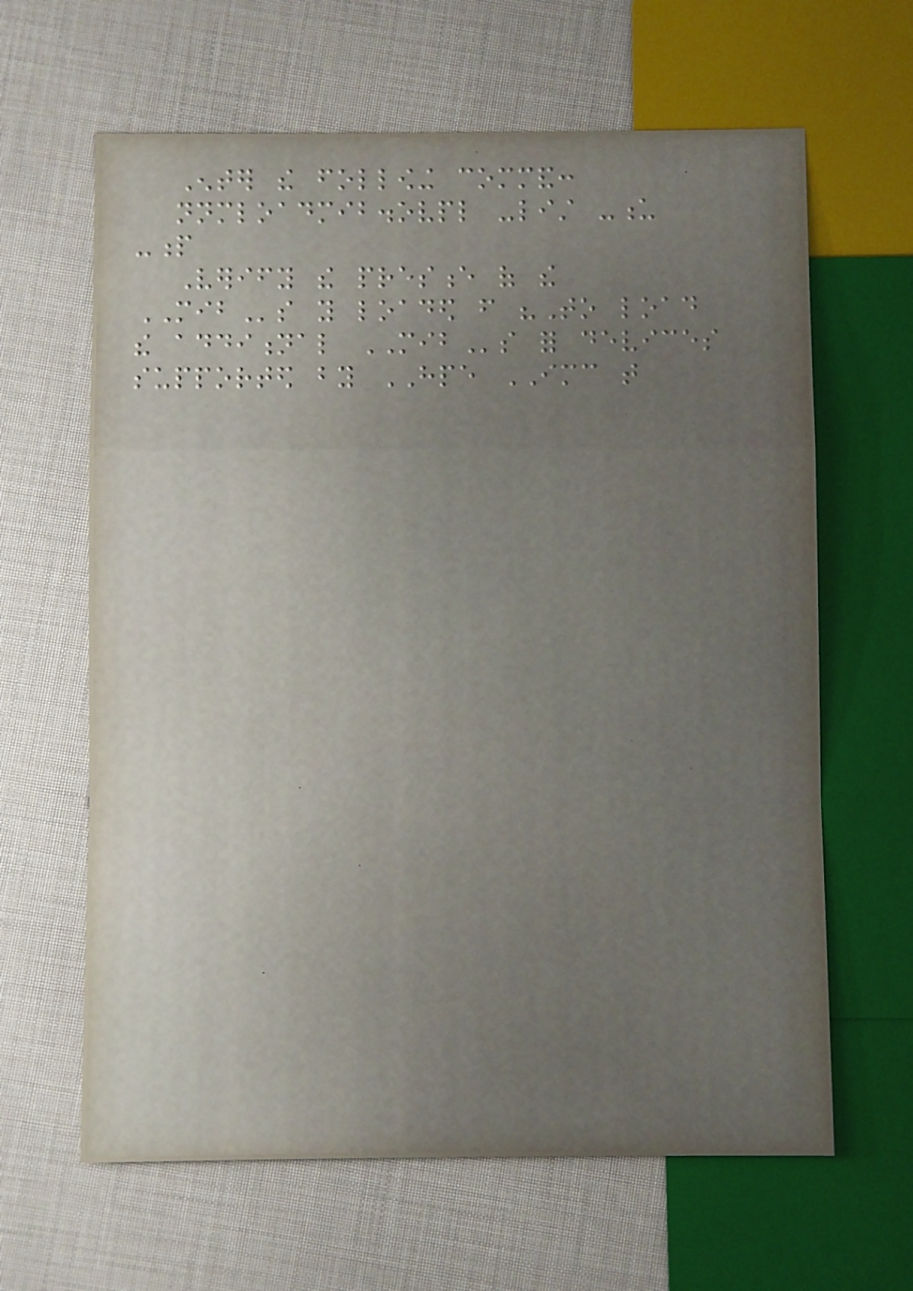Enter the following command:
nnmloadmib.ovpl -list -u
-p
Verify the presence of the
MIBs you loaded from "To load
the additional MIBs for devices
supported by HPE IMC that
